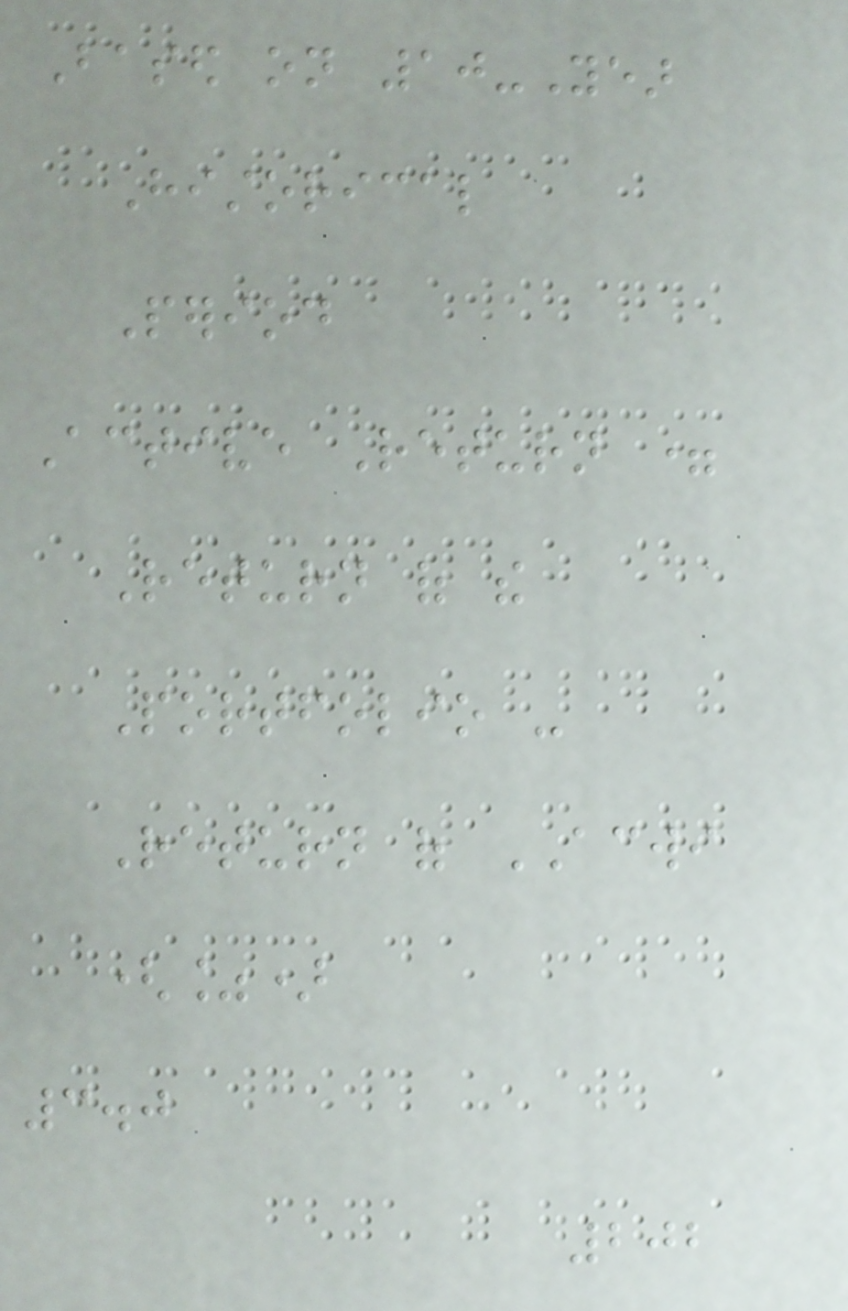Based on 10-Year
Historical
Period
Active Return =
Return of the
Portfolio -
Return of ACWI
(%)
3.0
202
